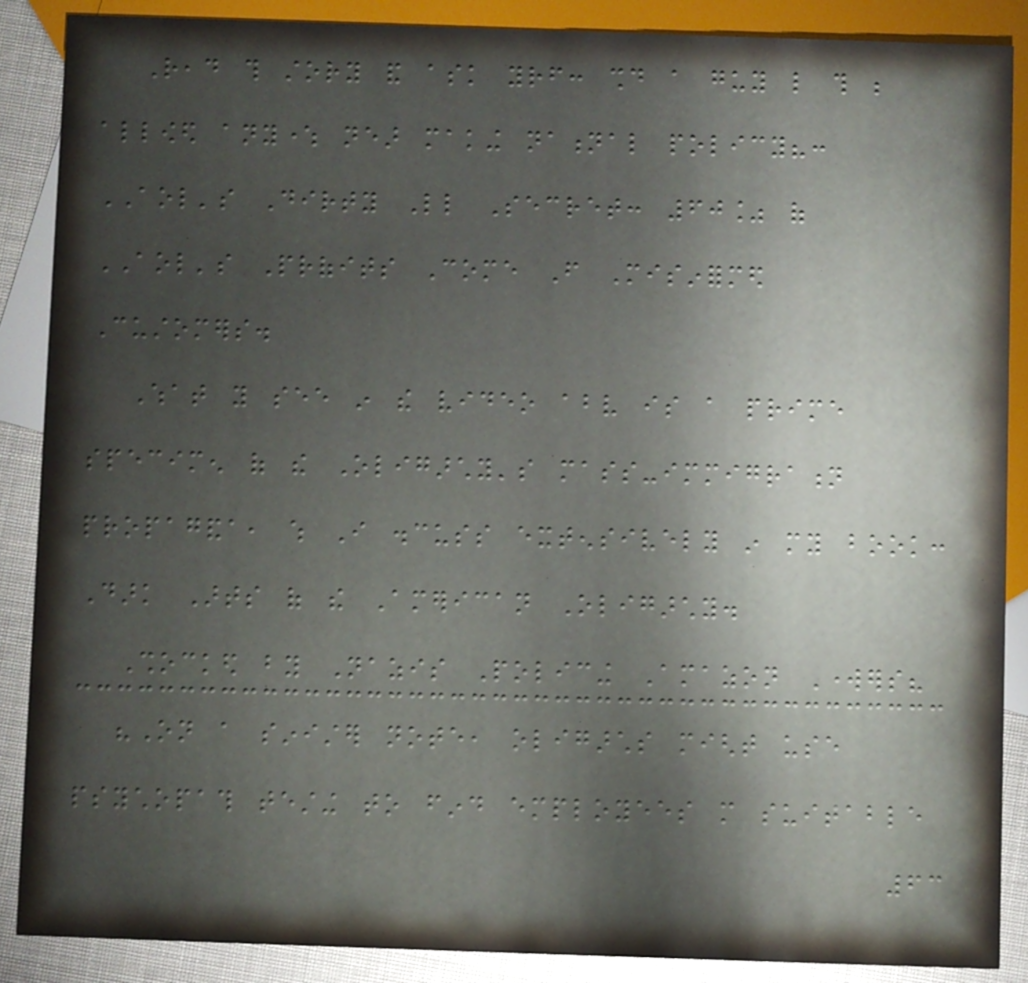Read this story and ask yourself: should a guy like this be
allowed anywhere near making national policy?:
AOL's Dirty Little Secret: 60% of
AOL's Profits Come From Misinformed
Customers.
What you see in the video above is a prime
specimen of the Oligarchy's mass-immigration
propaganda, which I discuss extensively in my book:
Dark Arts of the American Oligarchy.
Shocked by Nazis Policing Amazon Workers?
"On a sinister note, oligarchs might use
psychopath testing to find employees more suitable
63
